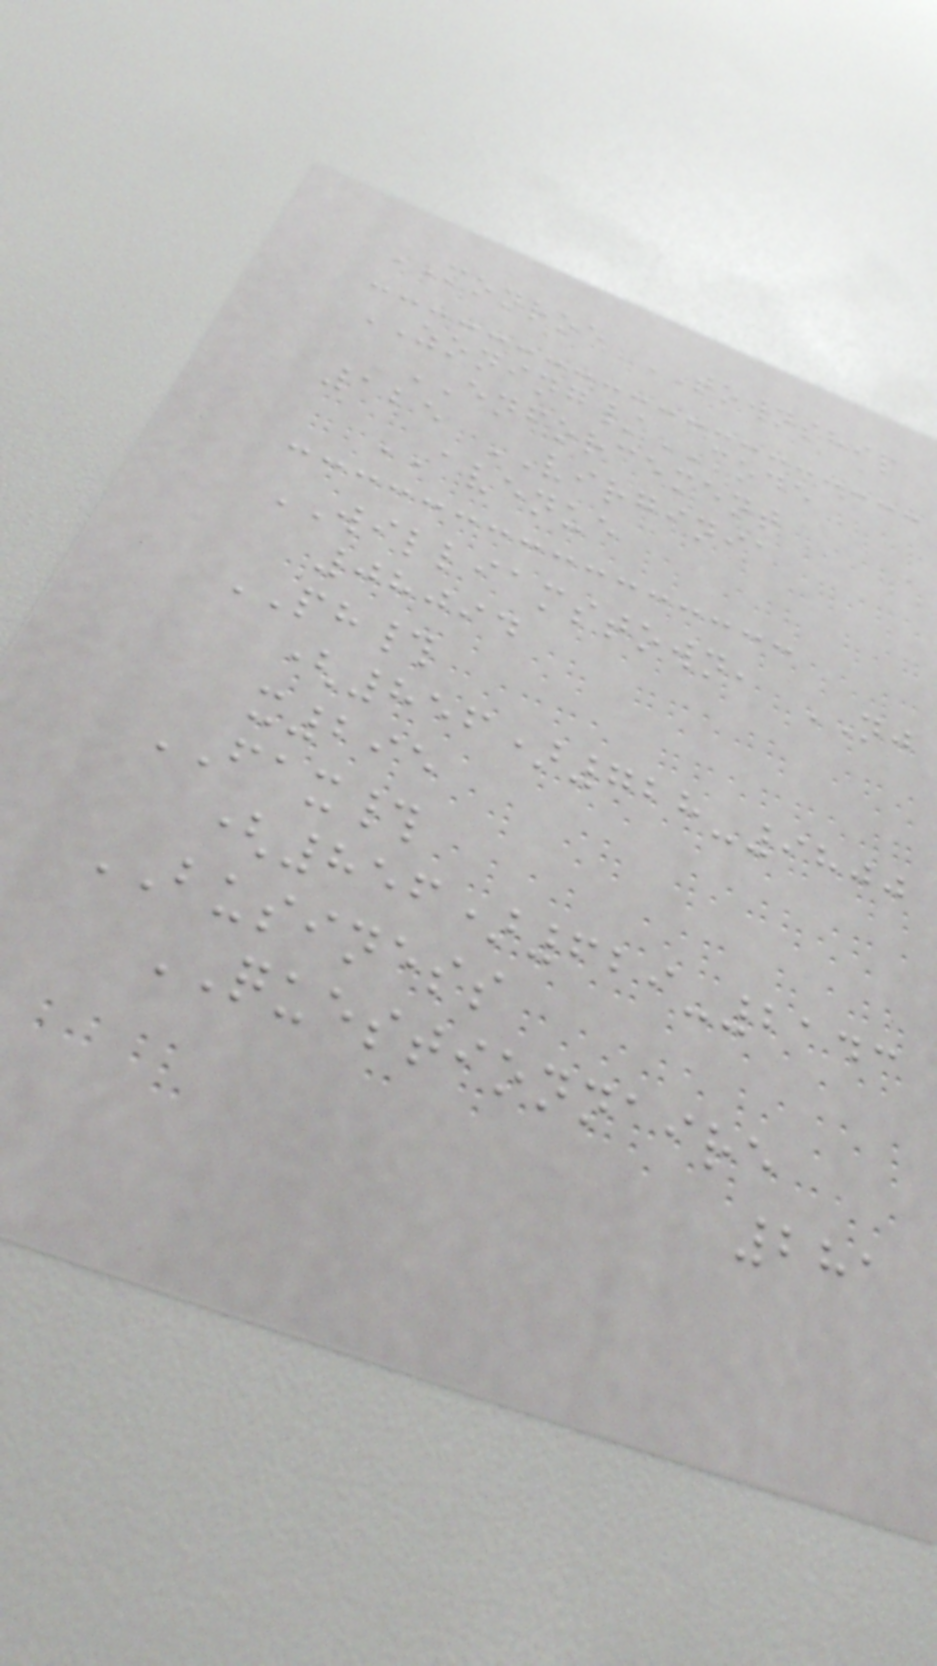MONROE TOWNSHIP
ZONING/CODE
ENFORCEMENT
125 VIRGINIA
AVENUE
WILLIAMSTOWN, NJ
08094
PH#
(856)728-9800
x295
FAX#
(856)629-2143
BUSINESS
QUESTIONNAIRE
281
